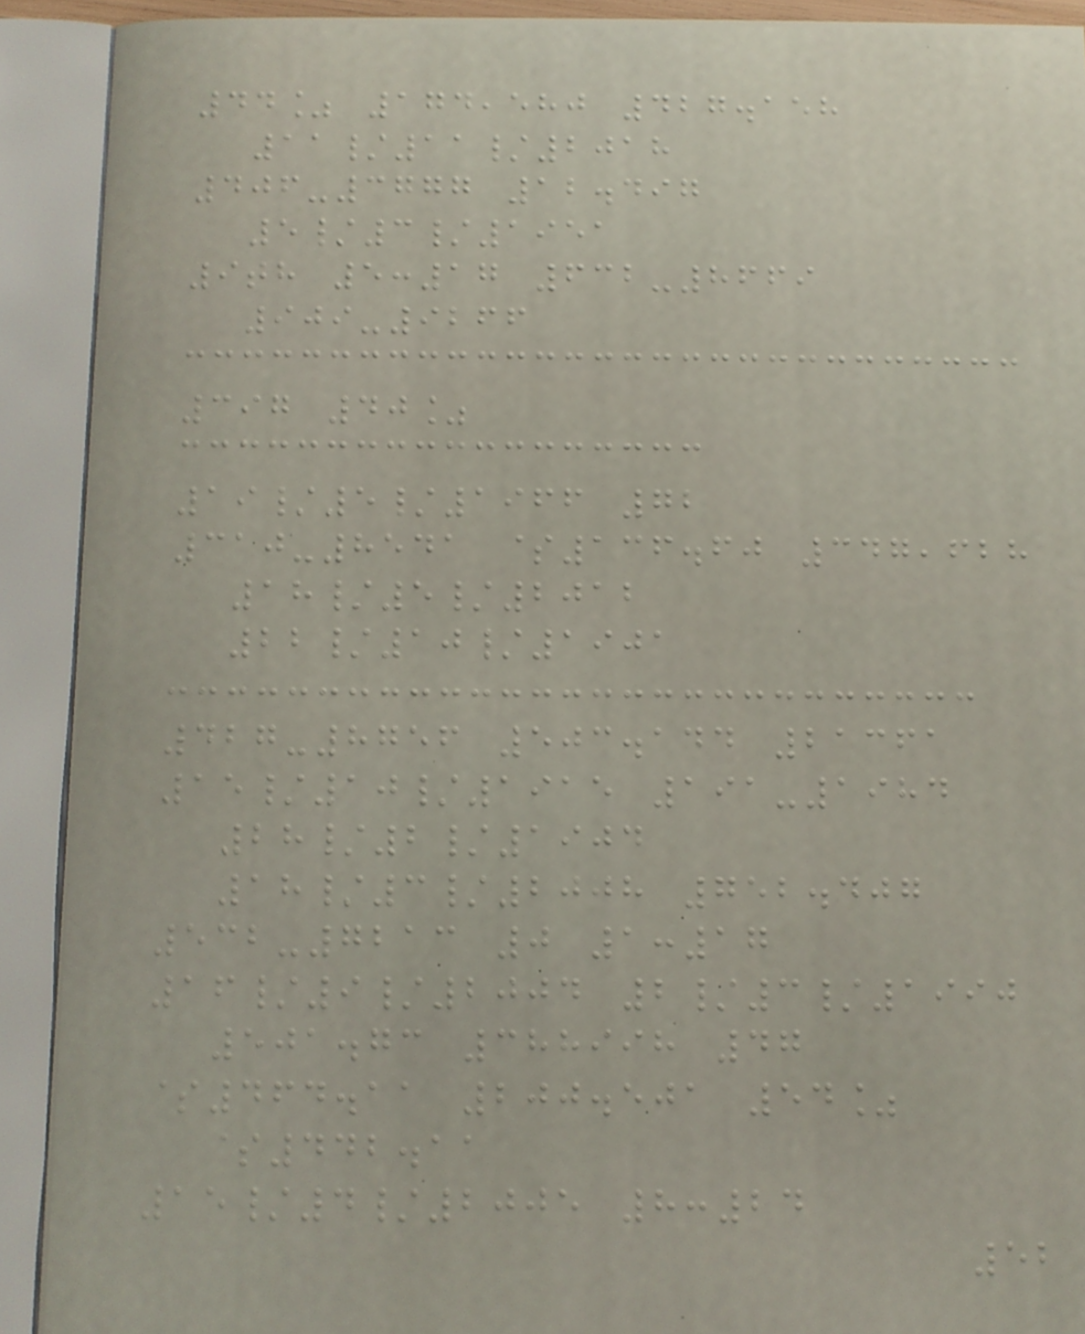44% 174,580 427.158
11/11/2018
406-3777 12.497
5/3/1951
9th 5:17 632-8669
909-9266
397 40%
19/5/1966 72
310-8541 $136.60 347,628
18/5/2012
22/10/1901
427-8756 503.144 21361
15/10/1915 191-1984
28/2/1904
18/3/2008 752.407
532-7213 0 1:17
16/9/2004 2/3/1990
501.73 388998 47
$464.11 200.501 54%
$442.11
15/4/2005 8:24
52
